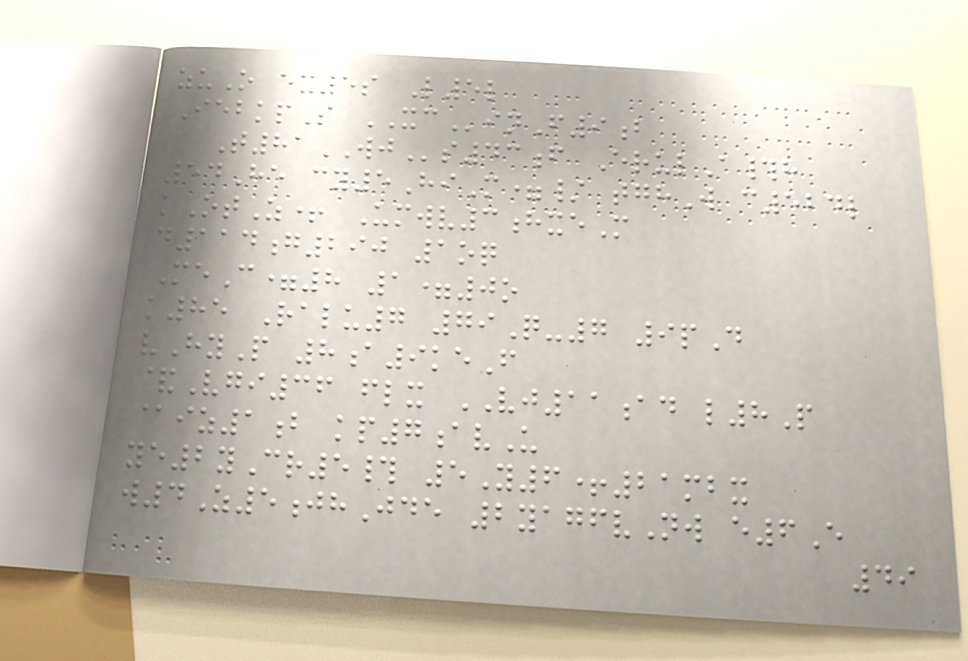zuO ex5s L5l
IebkpS XCinF9b
T81WJs43f ErulA#h
54He cy5HiM=/ tghW c524l
kOtZ+ Umwv3hxeM
d114g290 1oq
MeC=8 1=0o
k85 Ralu7 79Q-7 9pD
vHyP 8a9keF
&Vgi36 flx VJ11ad l8P
@iz1b kp7avU
ye2yCr5# 5Y6+21mbx
w4Z5jhJde 2yagfvNw e6E
49
